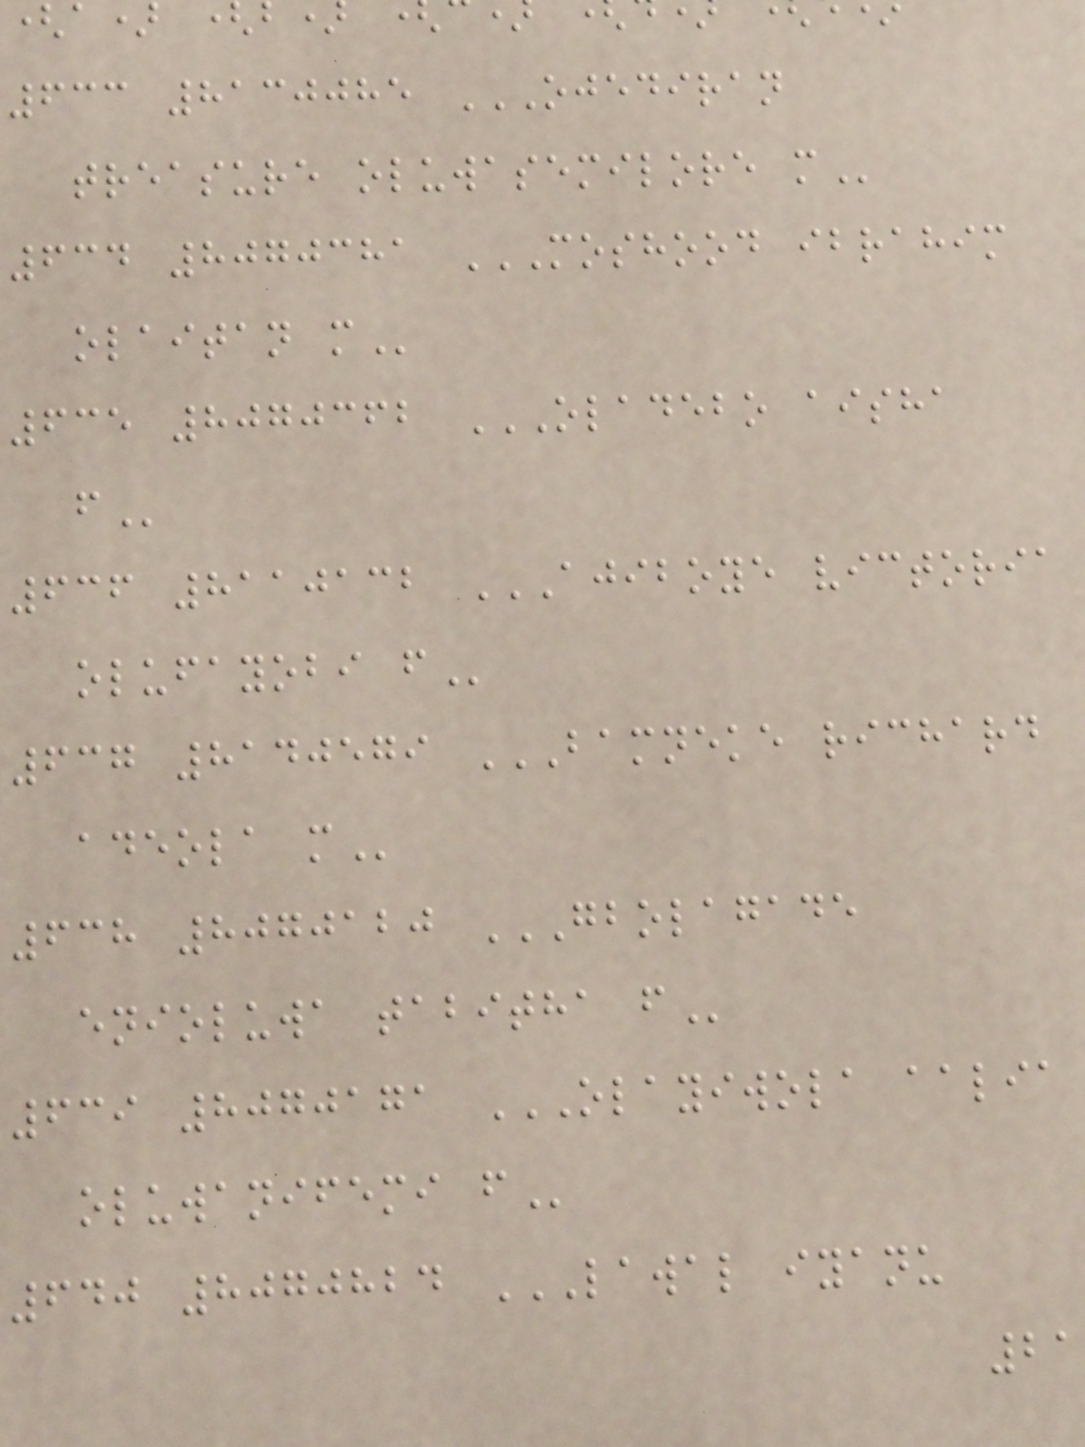633 8130085 OJEDIRAN
treasure oluwasemilore
634 8070381 MOSHOOD IBRAHIM
olaitan
635 8070362 OLADEBO AISHA
636 8110132 AJIBOYE VICTORIA
olufayobi
637 8140579 BAMNEKE RICHARD
adeola
638 8070120 GBOLAGADE
enioluwa tabitha
639 8070171 OLAYIWOLA AALIA
oluwanifemi
640 8070824 LAWAL IYANU
